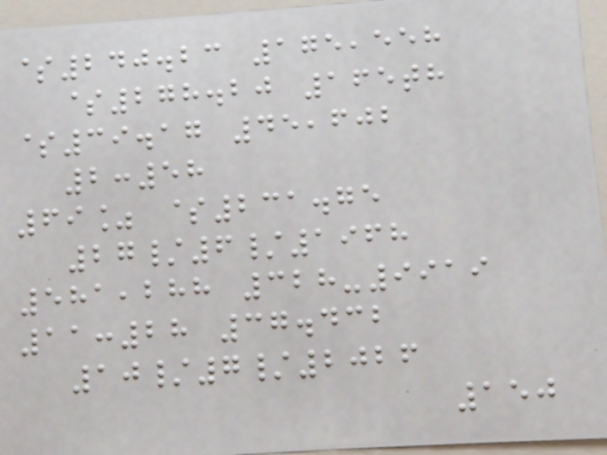$240.23 175,558
$278.20 165th
$39.17 45,602
2:58
69% $231.75
27/6/1968
581,288 328-9919
11:28 37.432
10/7/2026
150
